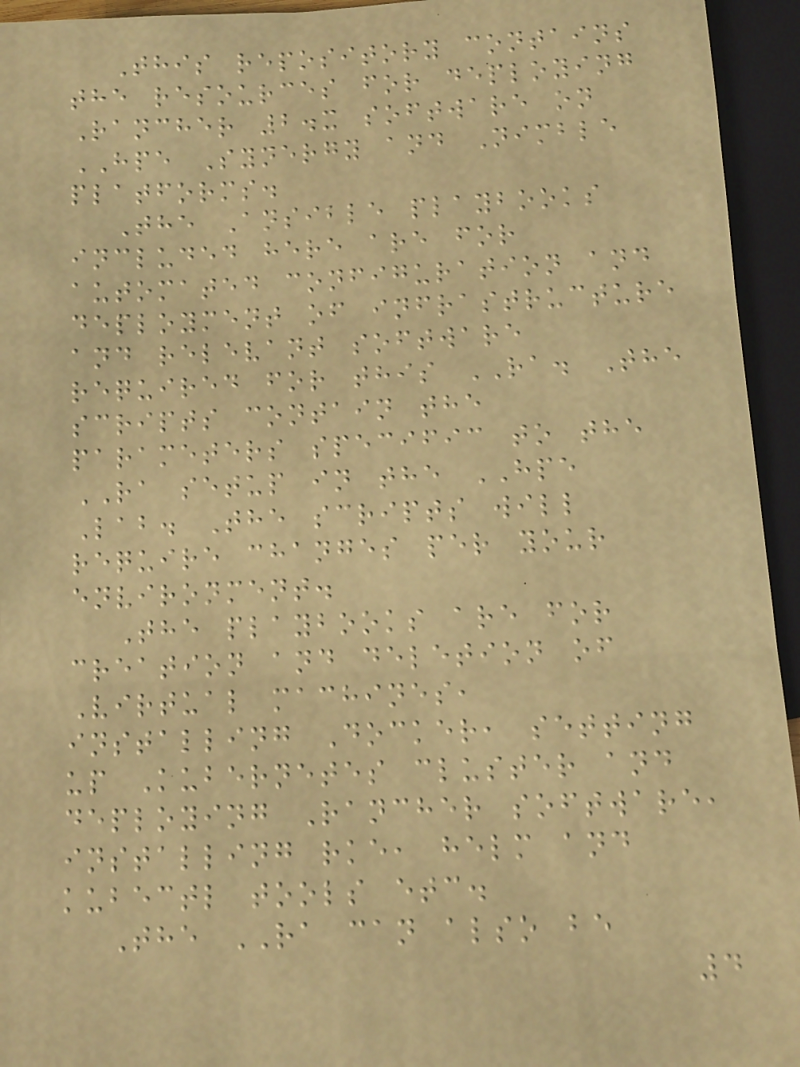This repository contains
the resources for deploying
Rancher 2.x software on
HPE Synergy and Nimble
platforms.
The Ansible playbooks
included here are for
automated configuration and
deployment of infrastructure
and relevant software
required for this RA. The
scripts contain the
parameters specific to the
RA setup in the HPE
Lab. The scripts will
require changes per your
environment.
The playbooks are for
creation and deletion of
Virtual machines,
installing Docker, setting
up Kubernetes cluster and
deploying Rancher software,
installing rke, helm and
kubectl tools etc.
The RA can also be
4
